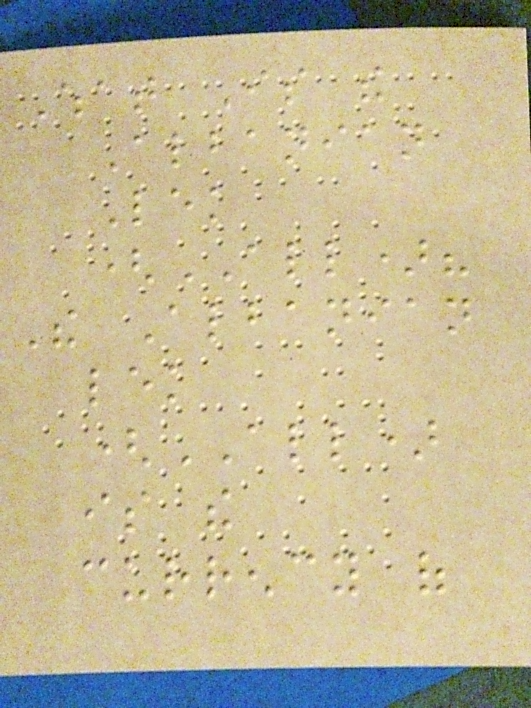What Is the
Albanian
Lek
(ALL)?
The Albanian
lek
(ALL)
is the
currency of
